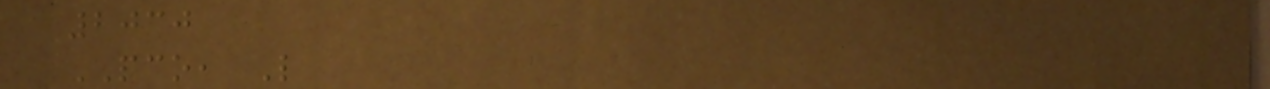2030
PCO, L
